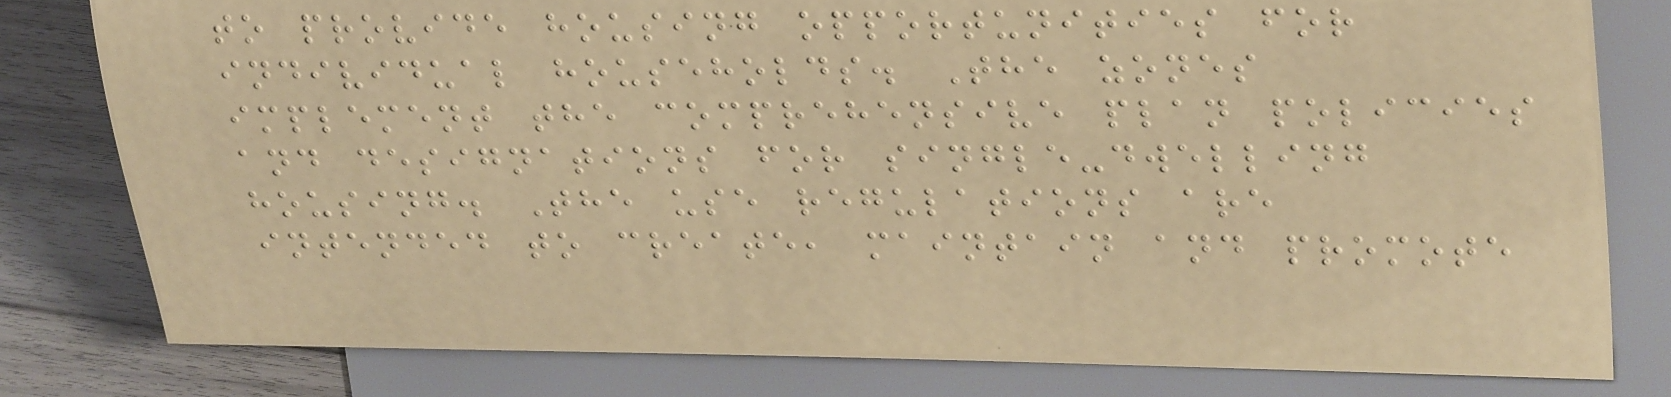to provide housing opportunities for
individual households. The zones
implement the comprehensive plan policies
and designations for single-dwelling
housing. The use regulations are
intended to create, maintain and promote
